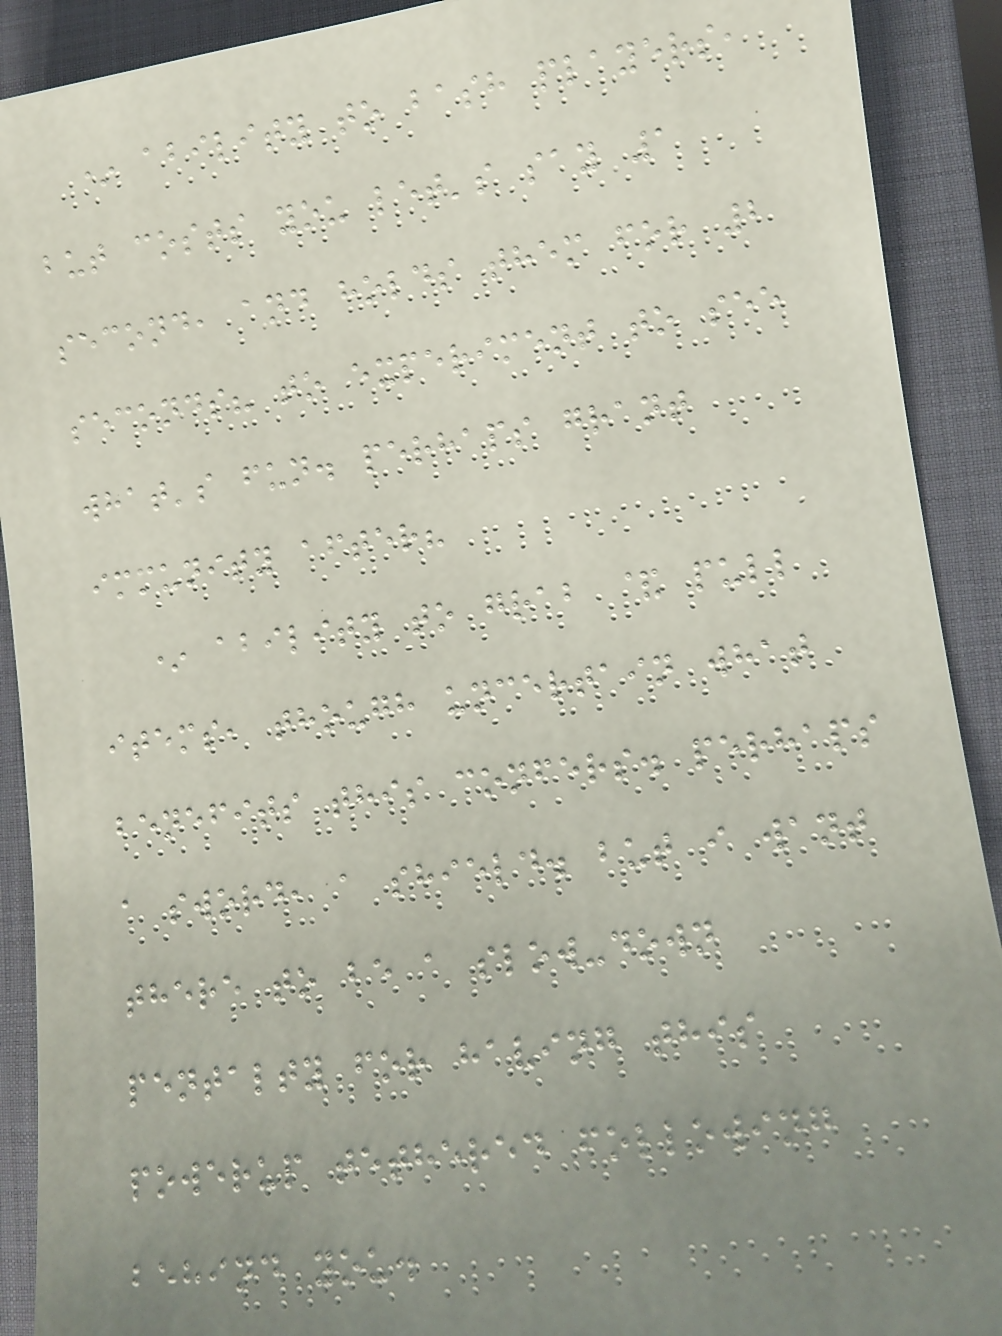* ability to bash players,
but costs you let's say 1
second, and holds them for 2
seconds? to experiment to see
what's fun. perhaps grant
immunity after?
* ability to grab & pull
items, though uncertain what
benefits this confers. perhaps
a sword, a shield. but i want
there to be a slow-down
pentalty for having this
powerup tethered following
behind you.
